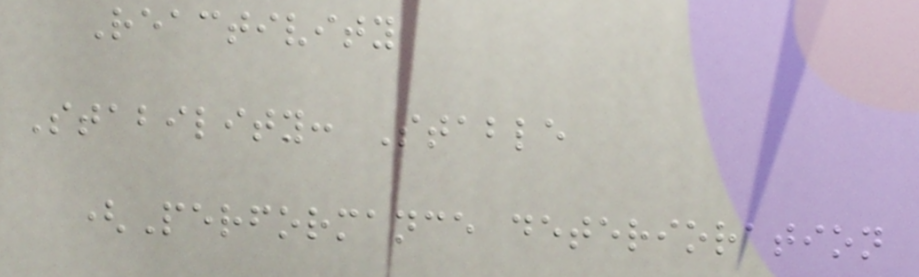Reactivity
Stability: Stable
(Performance deterioration
